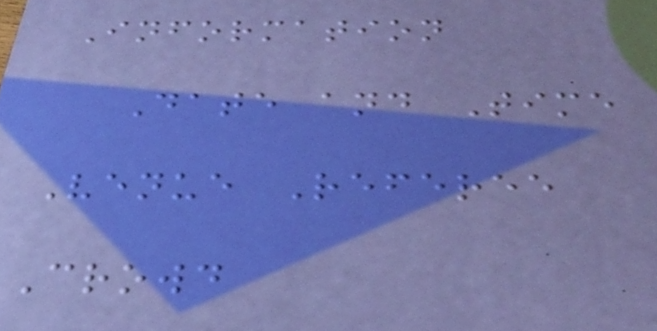Information
Date and Time
Venue Referee
Crowd
